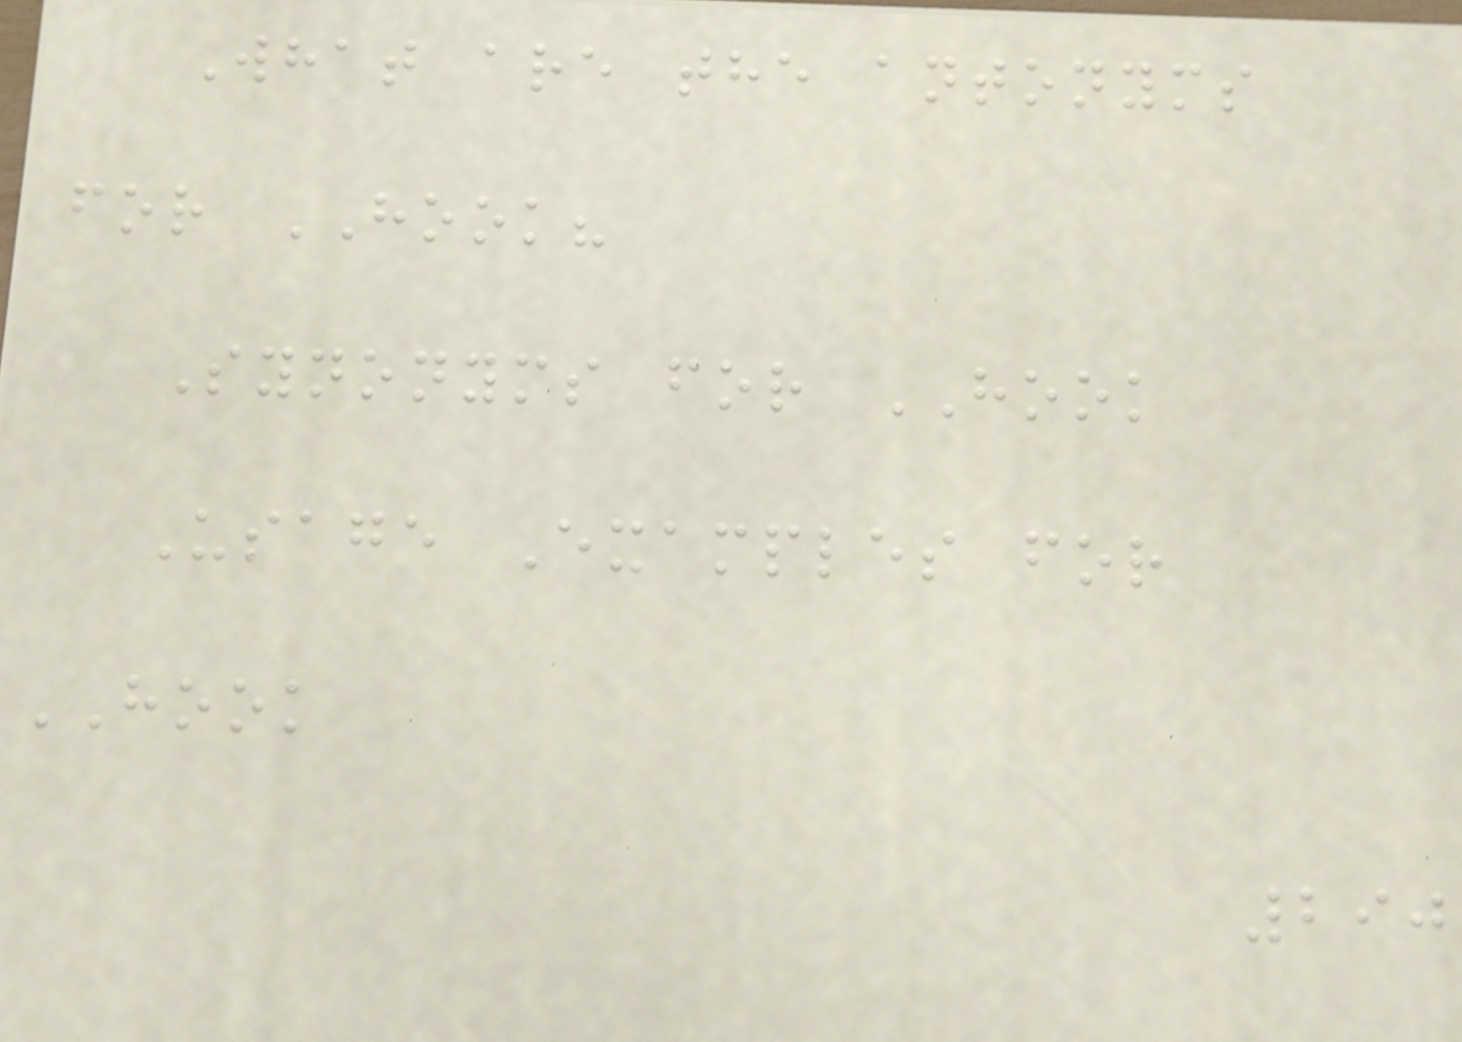What are the antonyms
for HOOK?
Synonyms for HOOK
Usage Examples for
HOOK
290
